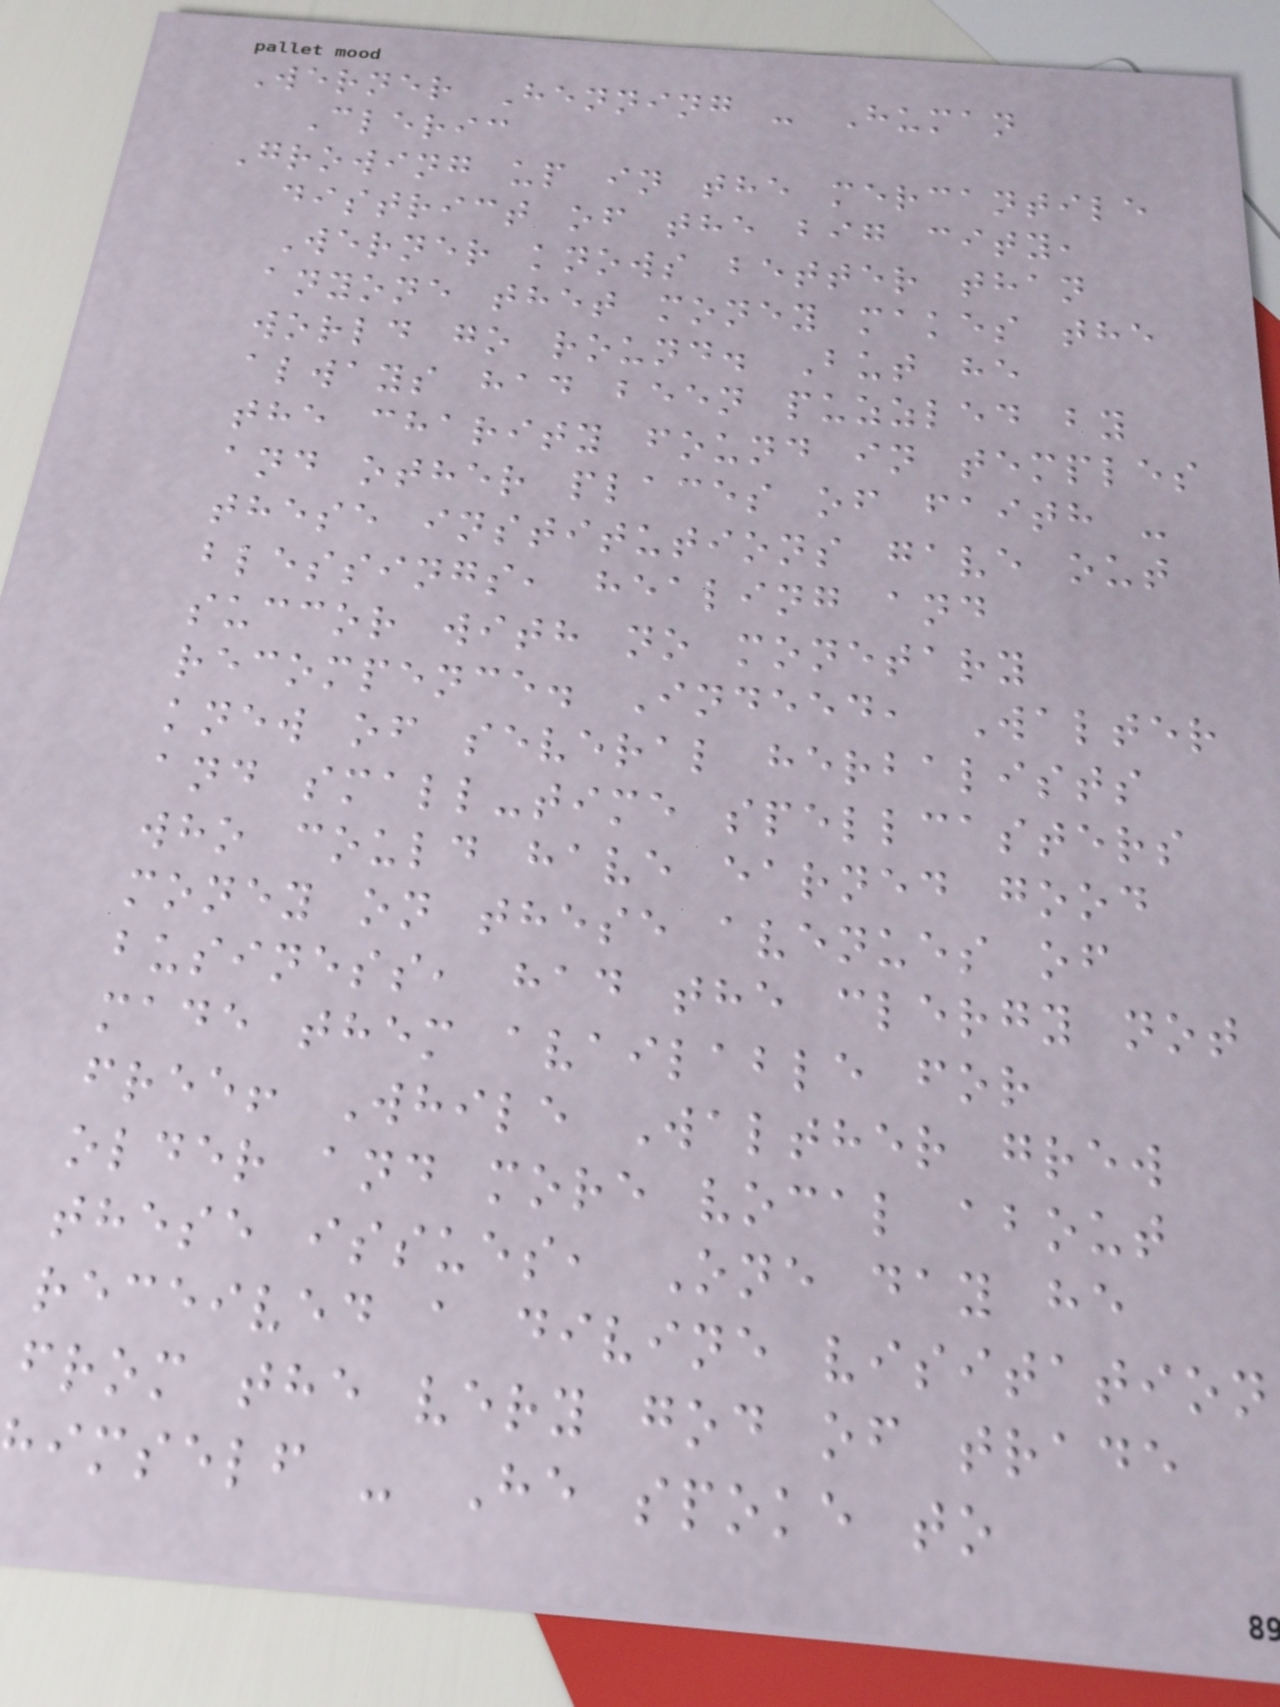Werner Henning - Human
Cleric
Growing up in the mercantile
district of the big city,
Werner knows better than
anyone thet money makes the
world go round. But he
always had been puzzled by
the charity found in temples
and other places of faith -
these institutions gave out
blessings, healing and
succor with no monetary
recompence. Indeed, Walter
knew of several herbalists
and small-time spellcasters
who could have earned good
money on these avenues of
business, had the clergy not
made them available for
free! While Walther grew
older and more vocal about
these issues, One day he
received a divine visitation
from the very god of trade
imself - He spoke to
